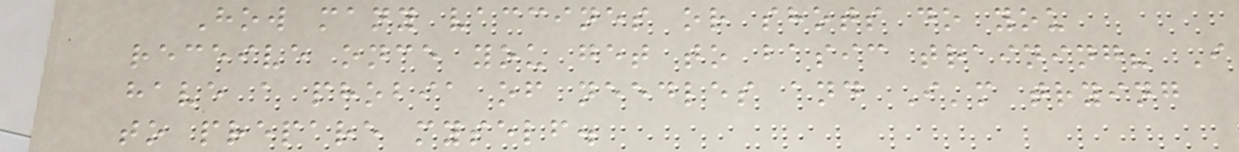How many vaccines or shots do you
receive once you get to basic training? I
have a phobia of needles and I'm trying
to prepare myself.
